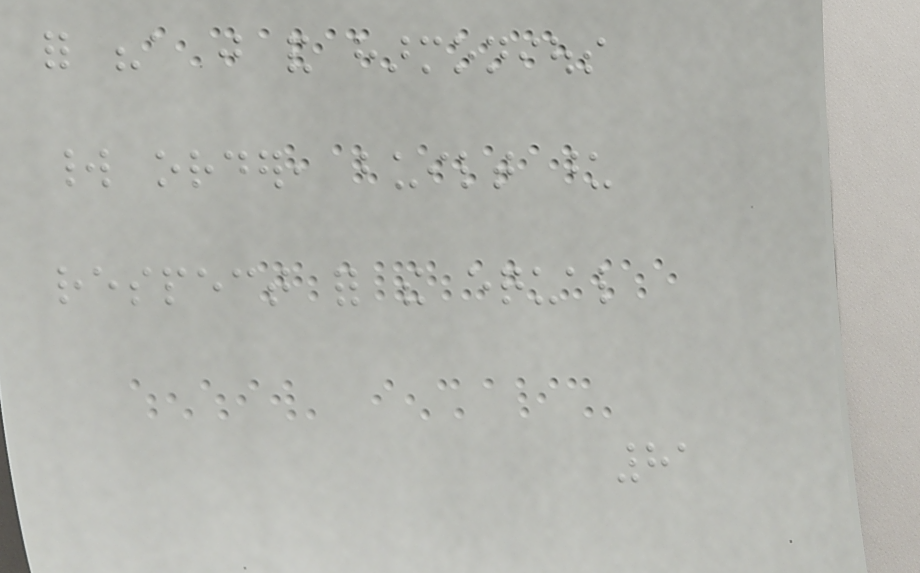for "a just and harmonious
world order, built upon
respect for the equal
81
